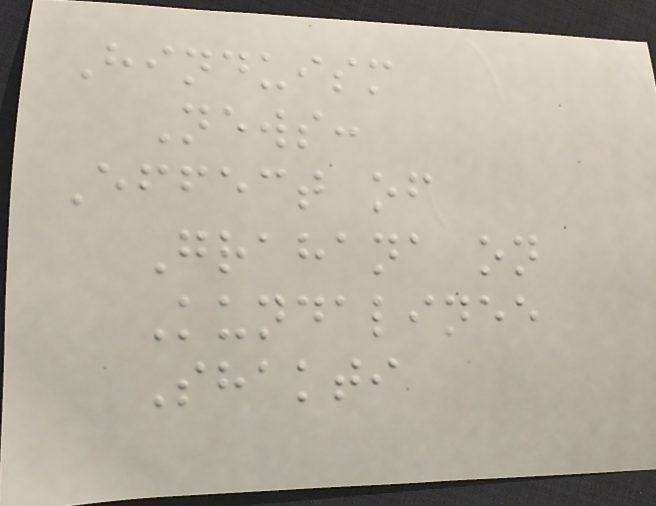Hinduism
News:
Effect of
Grahana on
Kundalinee
Shakti
